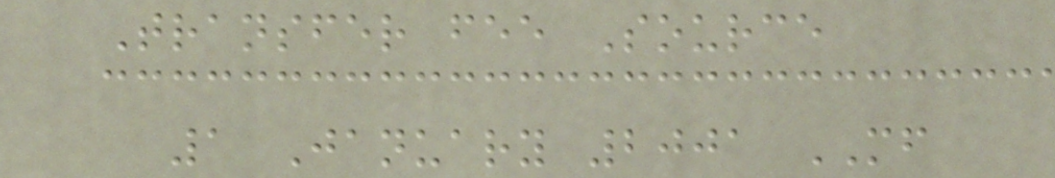Transfer fee Source
1 January 2001 MF
